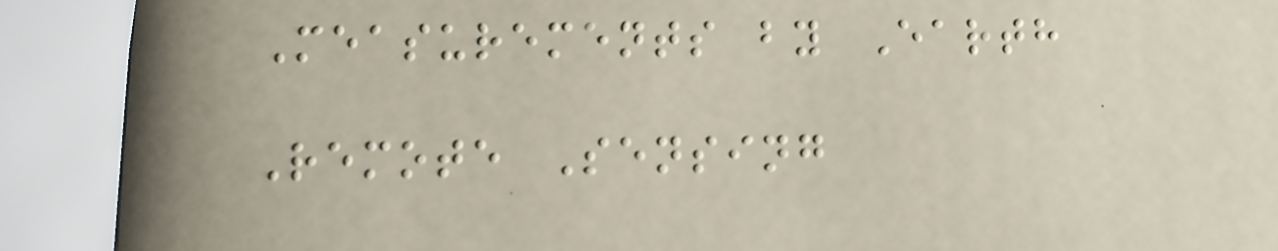Measurements by Earth
Remote Sensing
